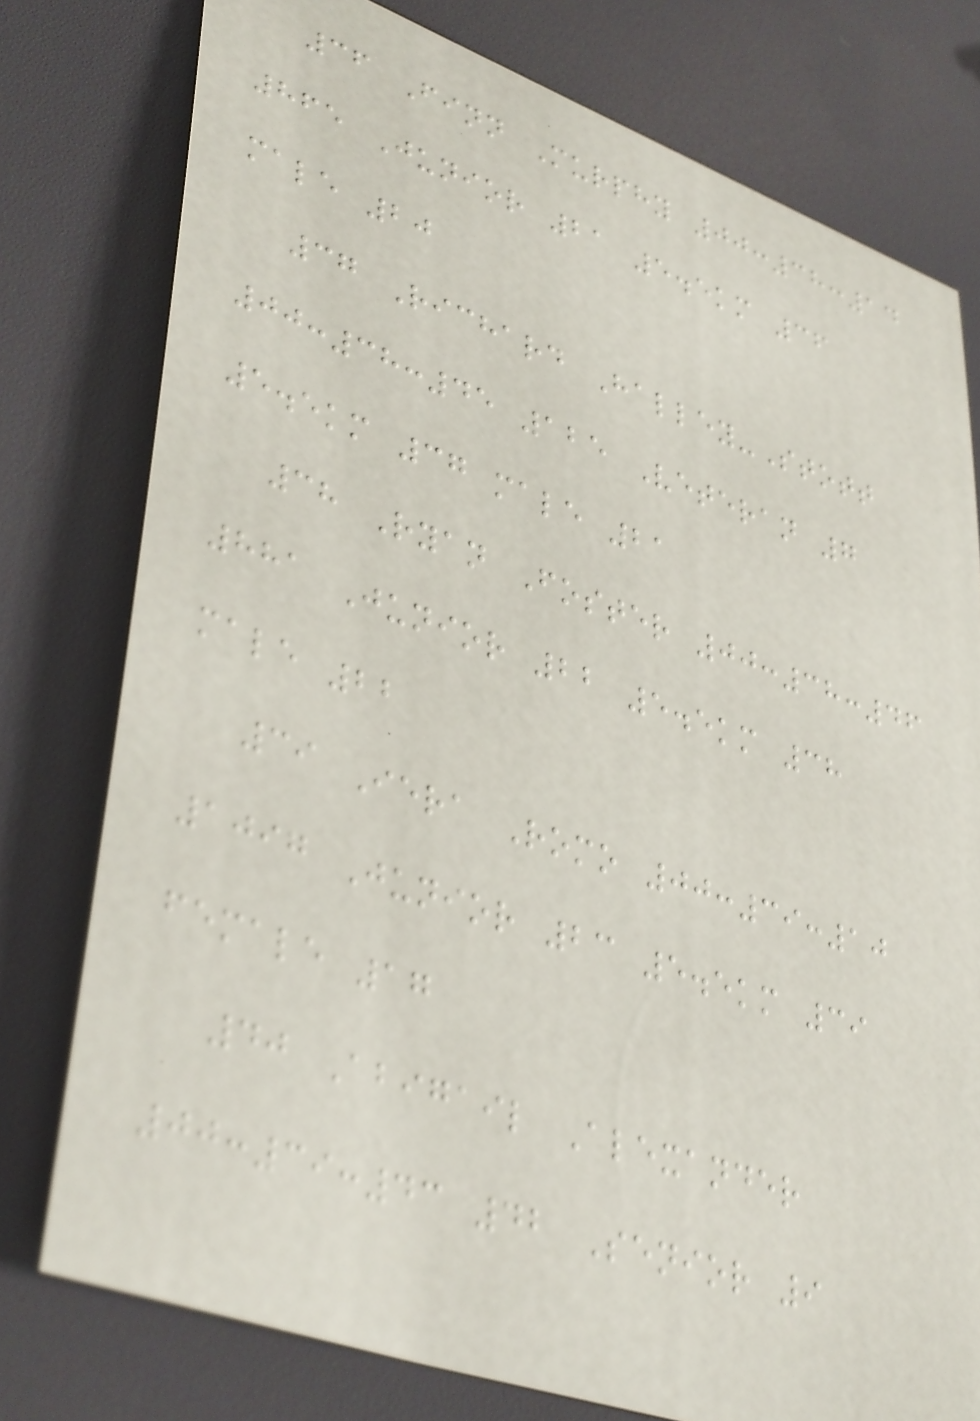36 Finn Murphy 00:38:14
865 Junior 21 5.5km 36
male 20
37 Richard Halley-Stott
00:38:45 125 Veteran 7
5.5km 37 male 21
38 Ryan Foster 00:38:46
881 Junior 22 5.5km 38
male 22
39 Iera Romo 00:39:10
1097 Junior 23 5.5km 39
female 17
40 Abigail Alexander
00:39:43 42 Senior 9
